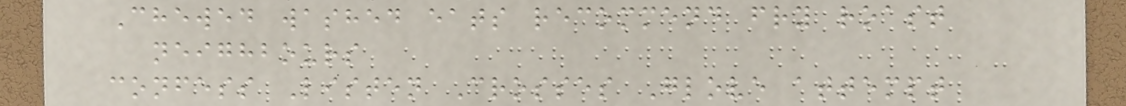Chewed washed eats recommend fry roast
neighbours
confess Listen Crosses Glove attempt
